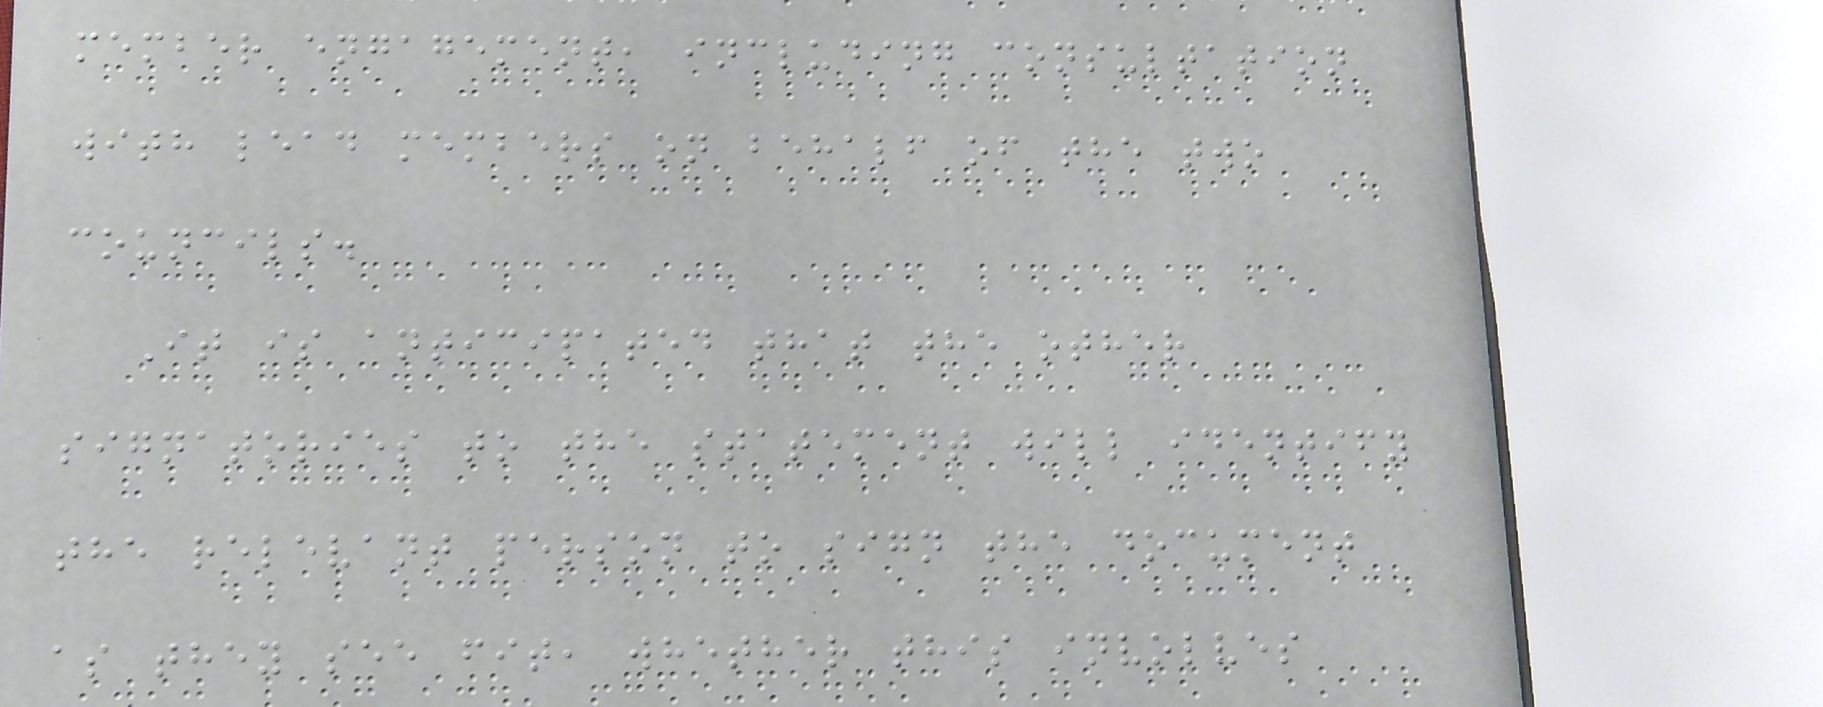member engagement, including consultation
with lead members on behalf of the two
councils.
It is anticipated that the other
signatories to the statement will identify
the relevant person to sign the document
as they see fit, whether this involves
